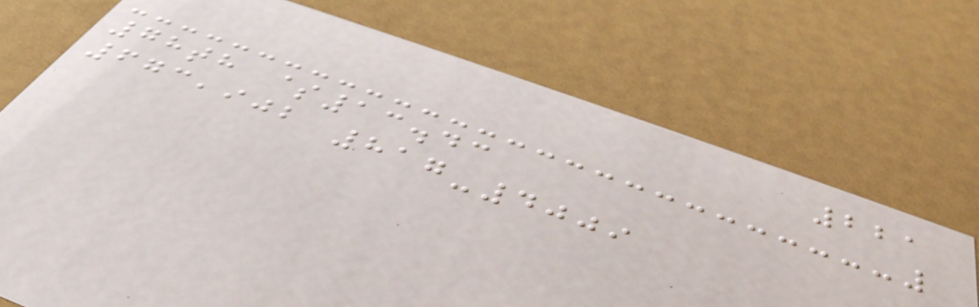221
78th $13.43
673,902 817-4009
